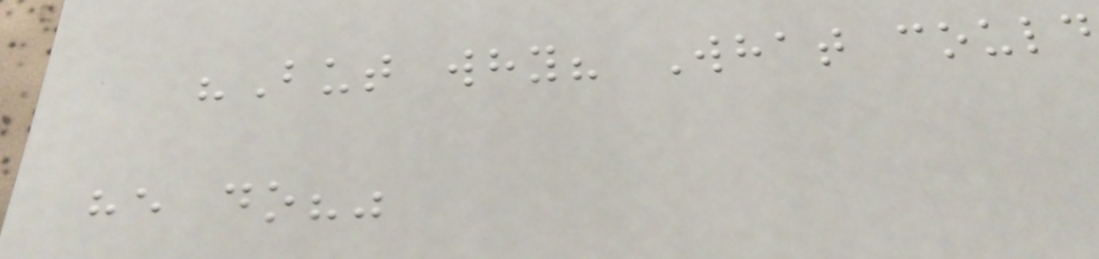"But why? What could
he do?"
